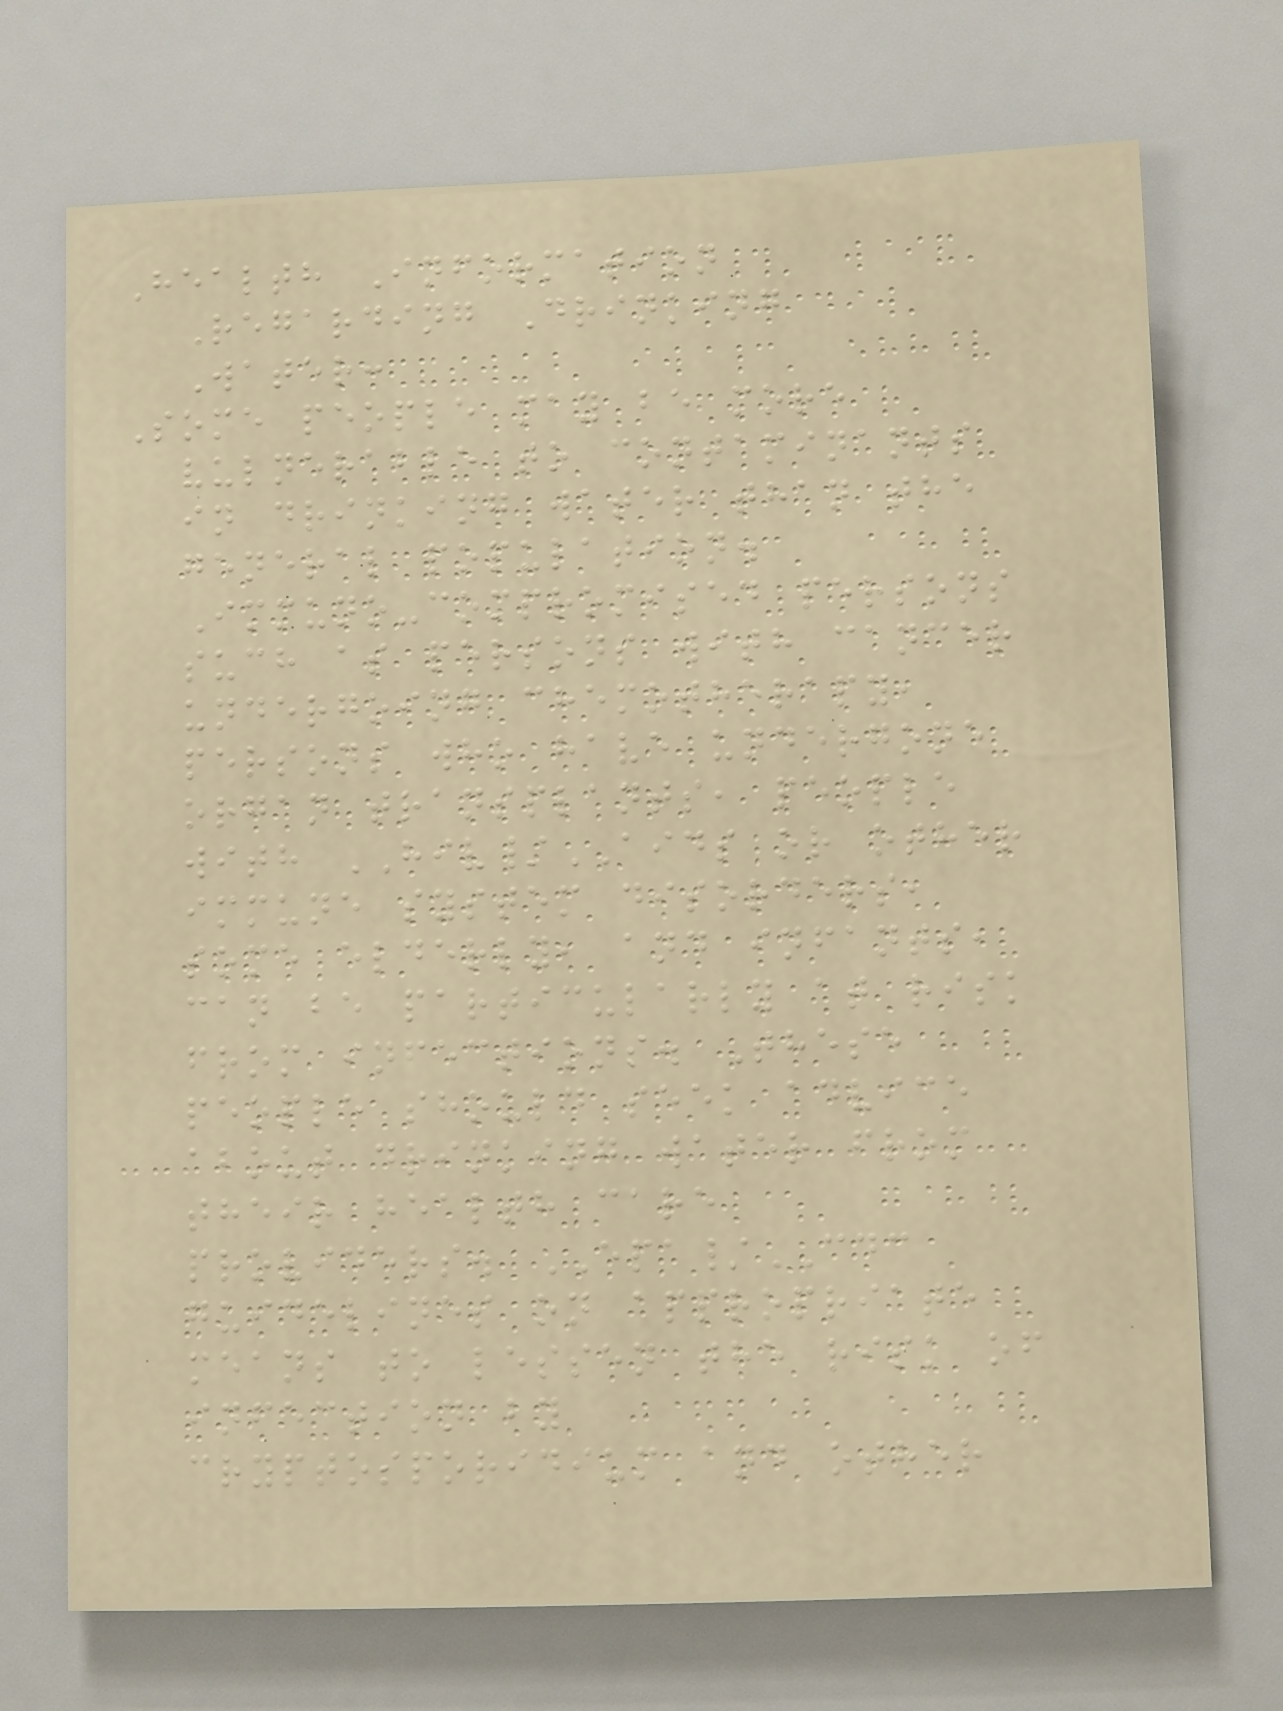Health Information
Regarding Drinking
Water:
Some people may be more
vulnerable to contaminants
in drinking water than the
general population.
Immuno-compromised persons
such as persons with cancer
undergoing chemotherapy,
persons who have undergone
organ transplants, people
with HIV/AIDS or other
immune system disorders,
some elderly, and infants,
can be particularly at risk
from infections. These
people should seek advice
about drinking water from
their health care
providers. EPA/CDC
guidelines on appropriate
means to lessen the risk of
infection by
cryptosporidium and other
